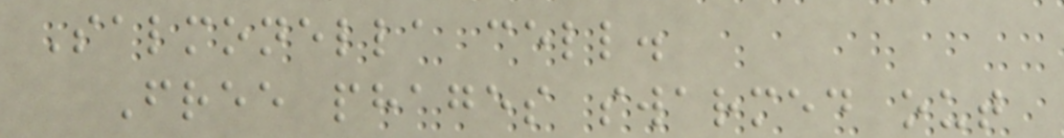Salmonella cell.
Free phages swarmed out
